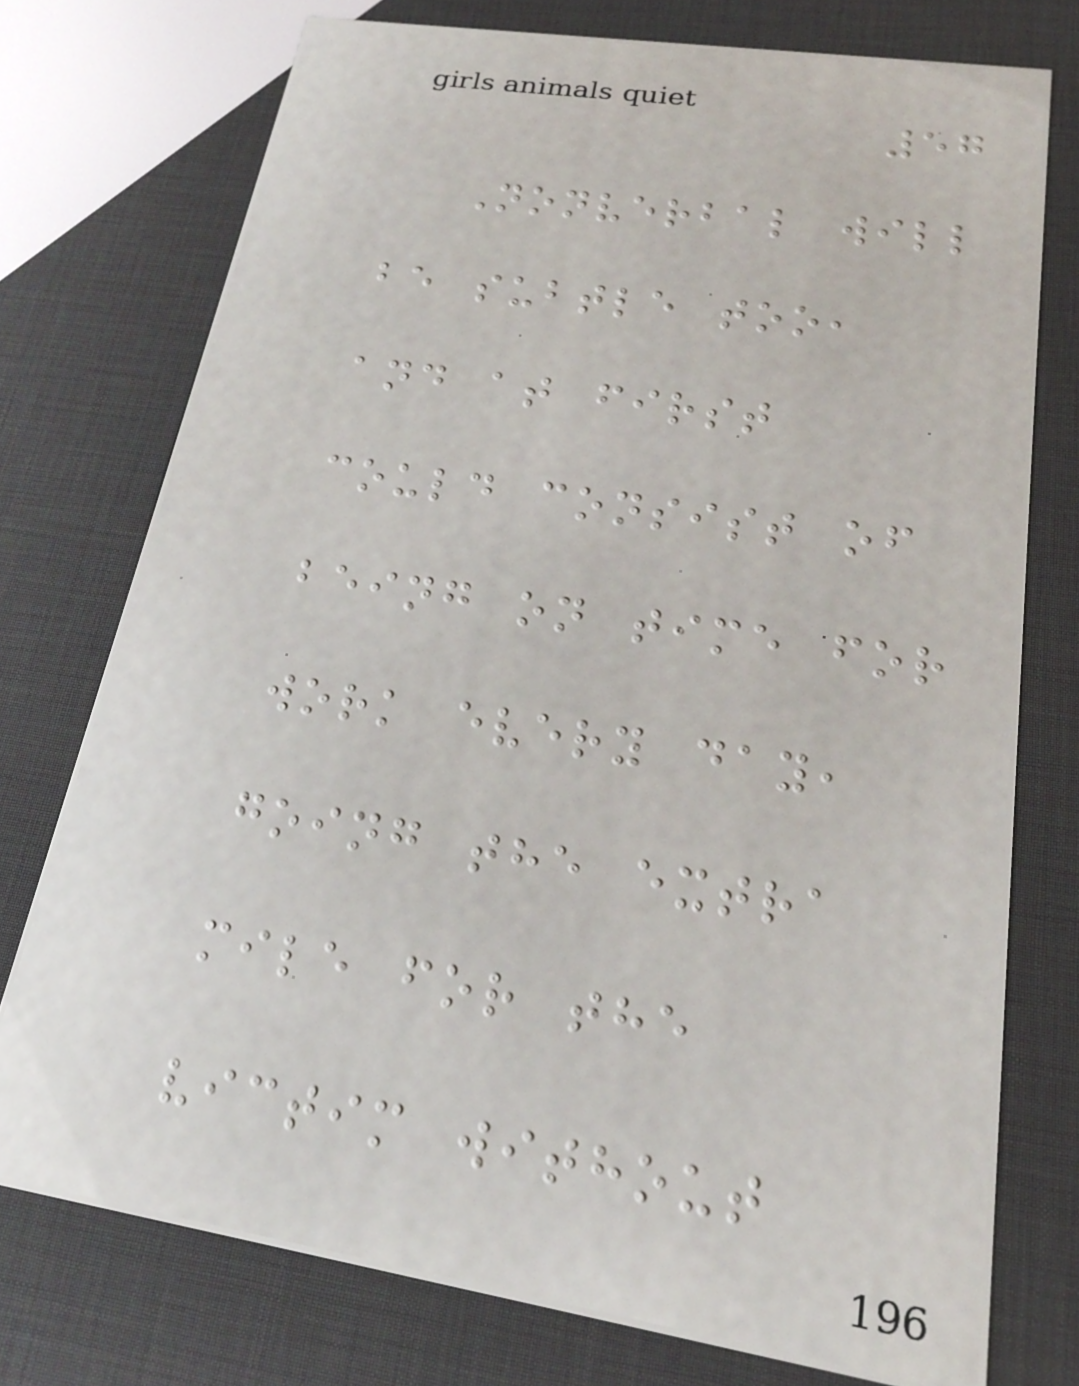57
Nonverbal will
be subtle too,
and at first
could consist of
being on time for
work every day,
going the extra
mile for the
victim without
